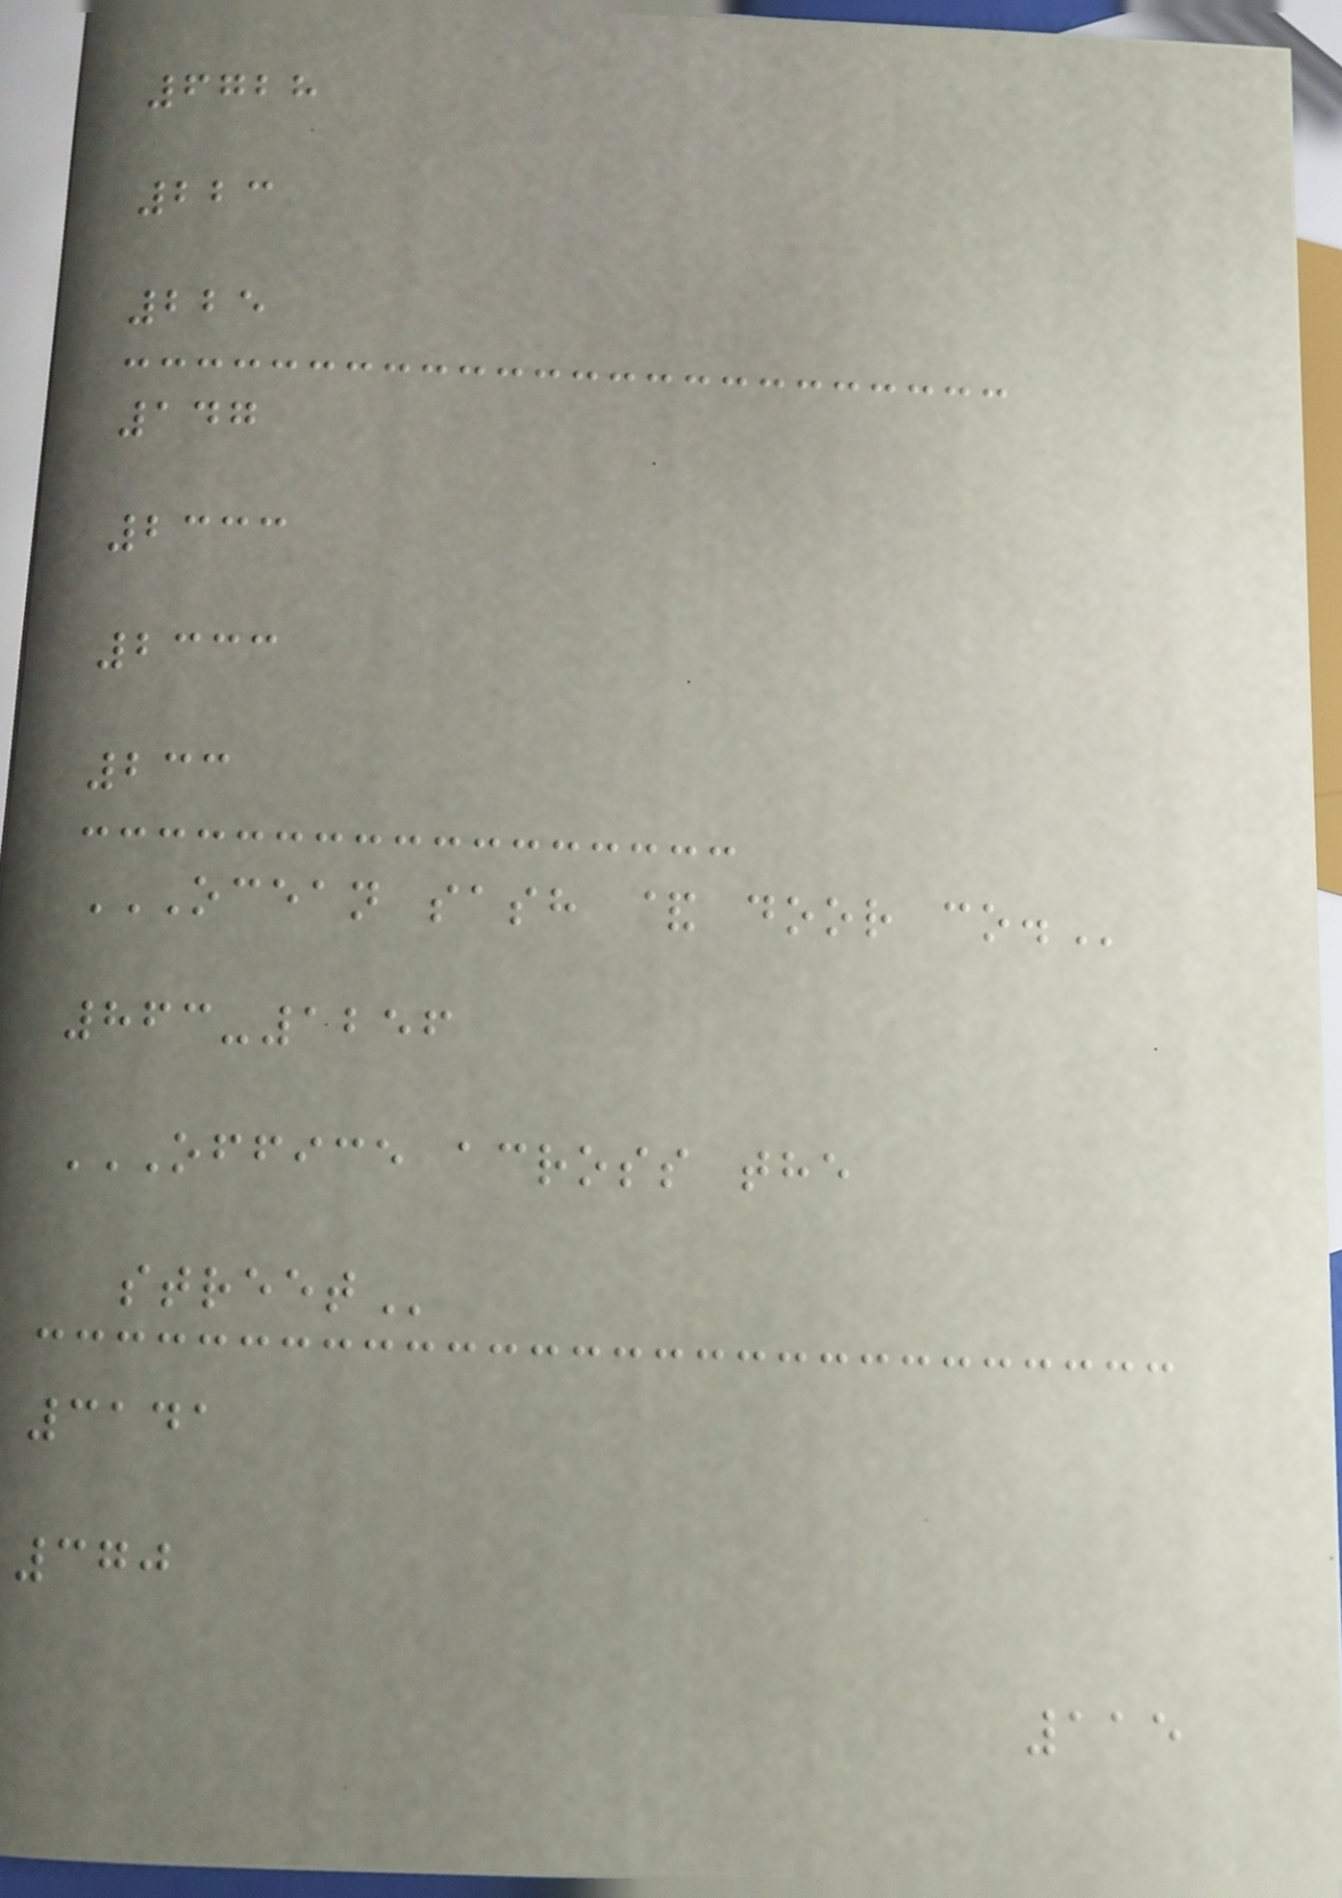6728
223
225
147
2333
2333
233
OCEAN SASH & DOOR CO.
863-1256
OFFICE ACROSS THE
STREET
3141
370
115
